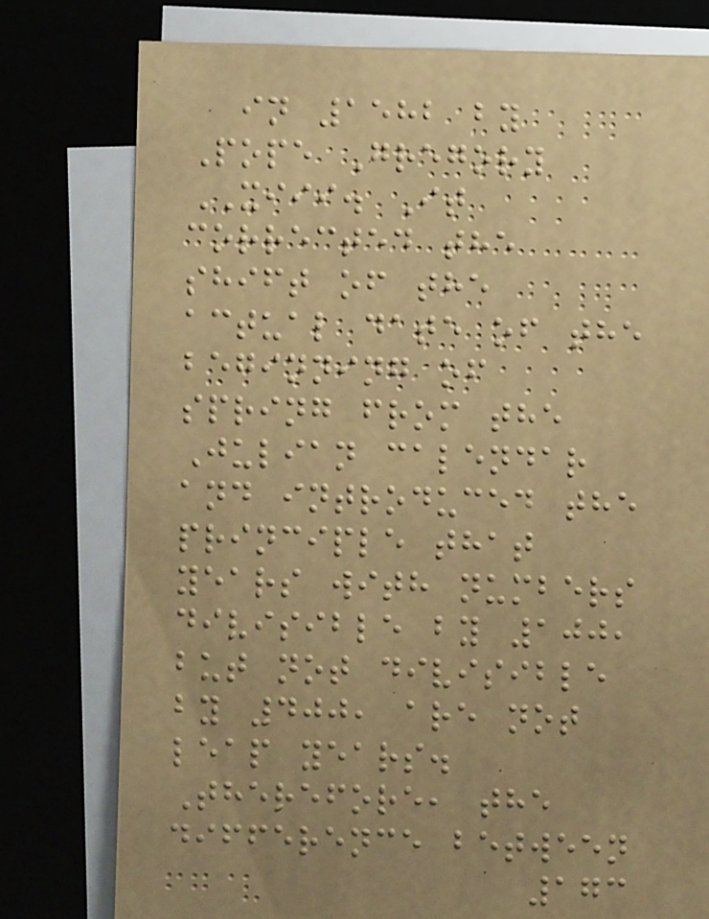in 1582 by
Pope Gregory
XIII. It
corrected the
shift of the
actual date of the
beginning of
spring from the
Julian calendar
and introduced the
principle that
years with numbers
divisible by 100,
but not divisible
by 400, are not
leap years.
Therefore, the
difference between
173
